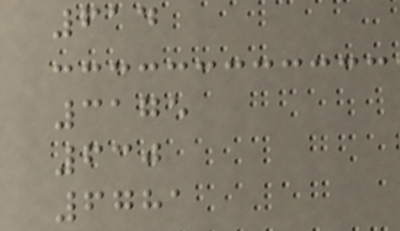614
3175
630
6781
